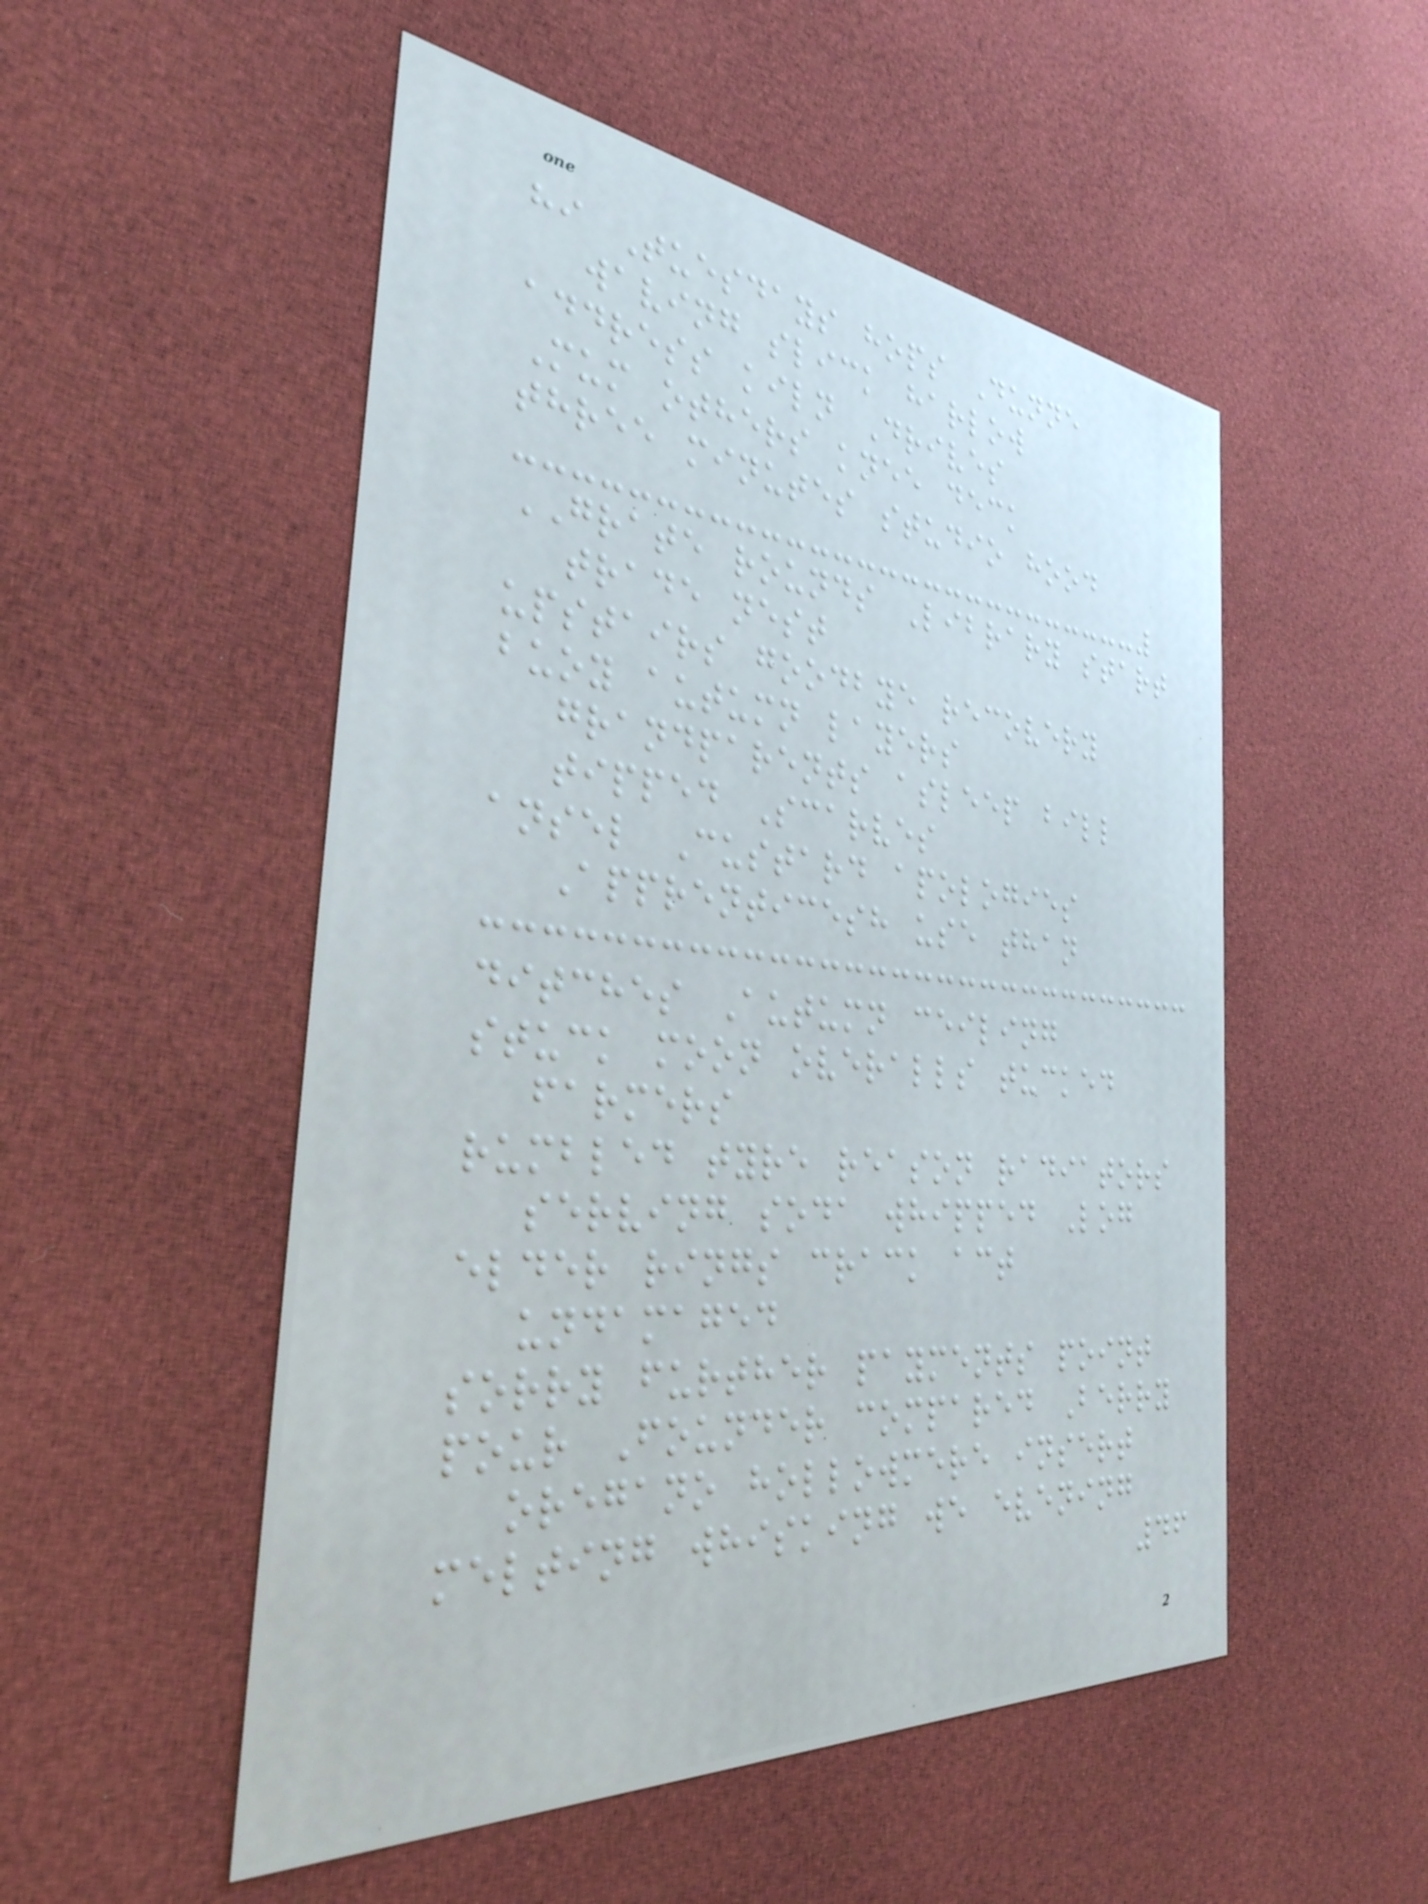hi Tuesdays hops Dunne
waving slick harlow
address kiln Drives
Mum others knee deck
three minutes studio hood
GRATE rounds Library start
trade nest
upstairs goodbye recovery
buoy autumn layers
grandparents asleep bill
tipped Scarves
ansel Custard apologies
Apprenticesh use than
ditches Autumn ceiling
stuck moon overalls tucked
farmers
rumbled tyre reason radiators
serving soda whipped Log
elder rings crack act
undamaged
sorry further payments point
pour Founder compared Berry
oregano hollowmere insert
melting whisking we evening
46
